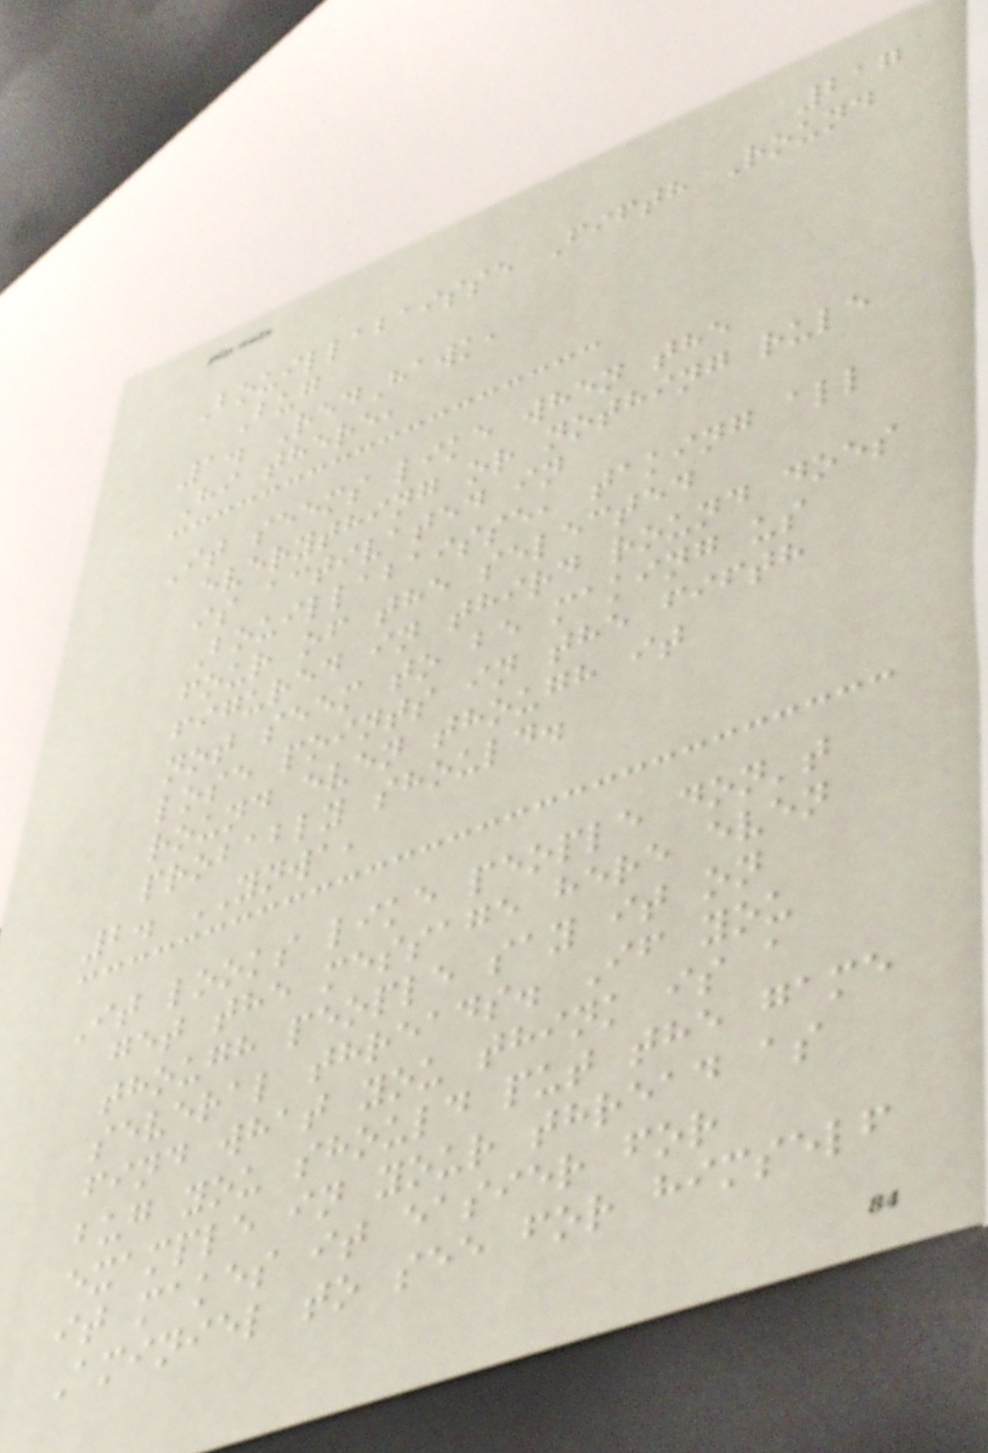217
Bouillabaisse Fifth Round
Bug
1. RedHawk,
Hi there,
It seems like when the
everything or nothing rule
is activated in
Bouillabaisse, taking all
four of the selected
figured in third round does
not seem to be making us
lose points in the fifth
round even though it
probably should.
2. YNWA,
It looks like people don't
get the message here even
though people say it on
several threads. If you
find what you think is a
bug you should put the game
example in your thread as
it makes it easier for
Aminiel to see for himself
